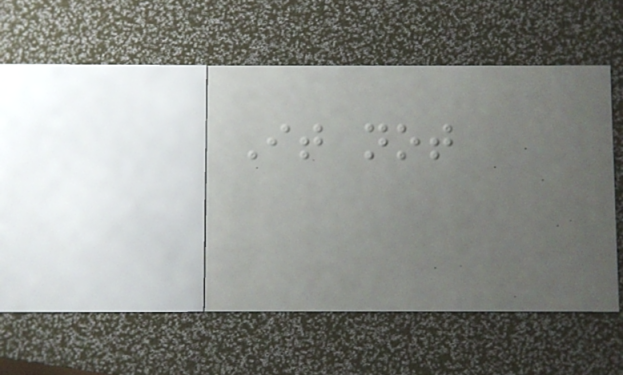It not
